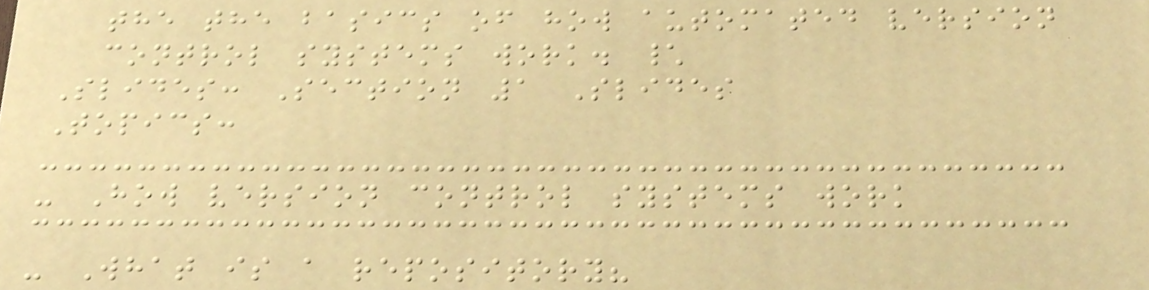the the basics of how automated version
control systems work. \
Slides: Section 1 Slides
Topics:
- How version control systems work
- What is a repository?
